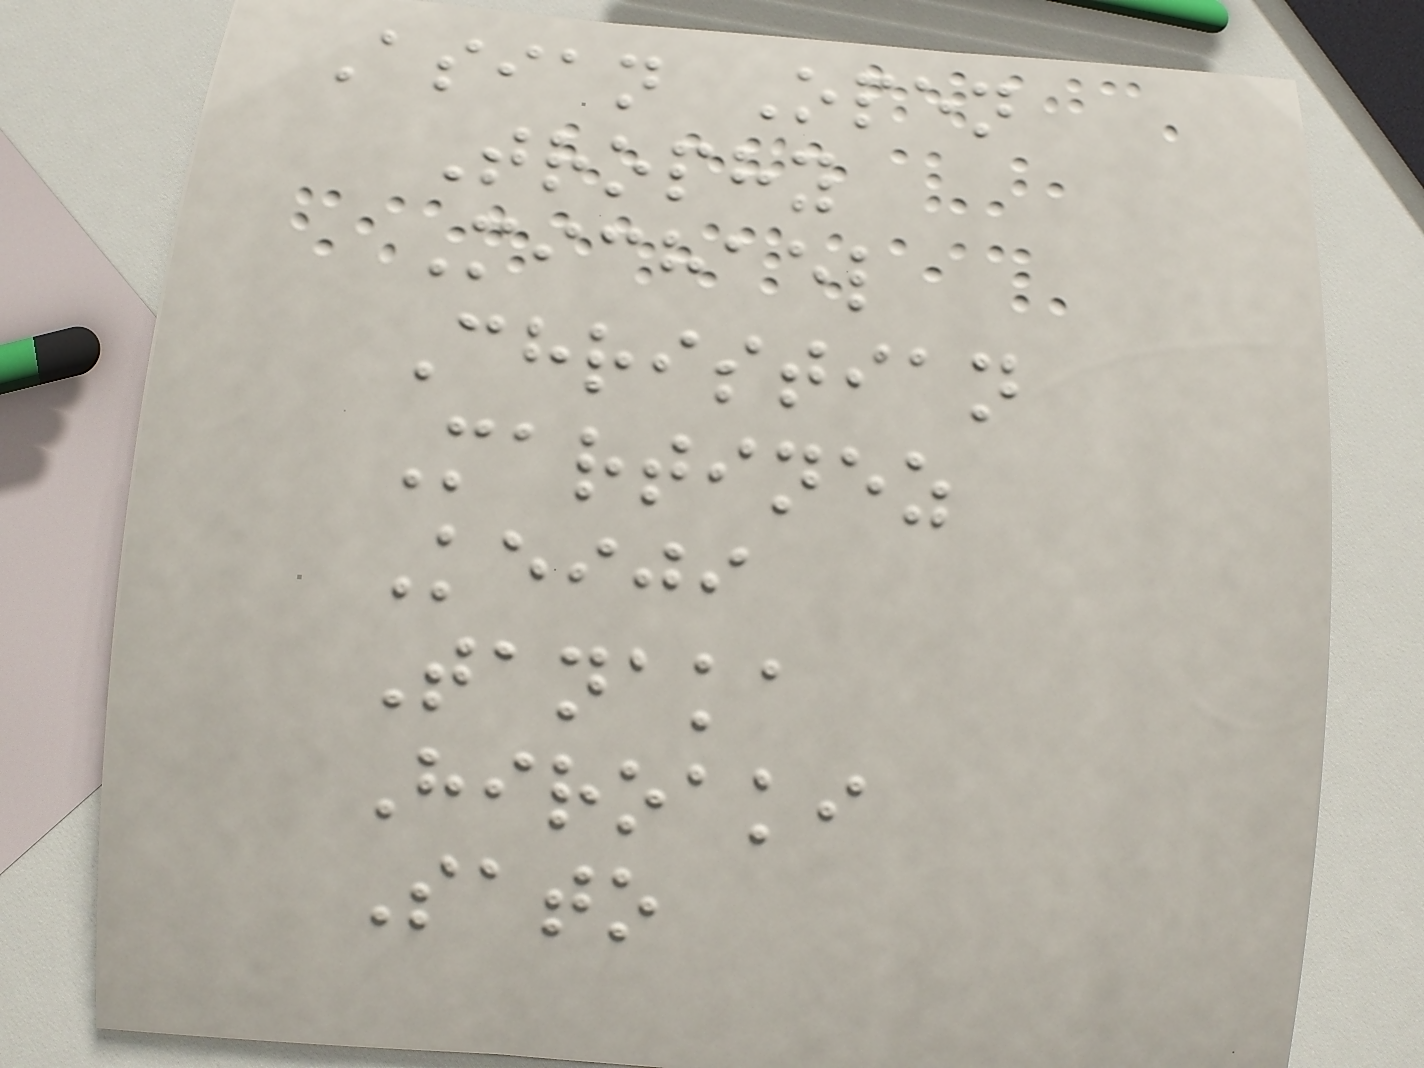Asian Open
Trophy
Michael
Christian
Martinez
Keiji
Tanaka
Hiroaki
Sato
